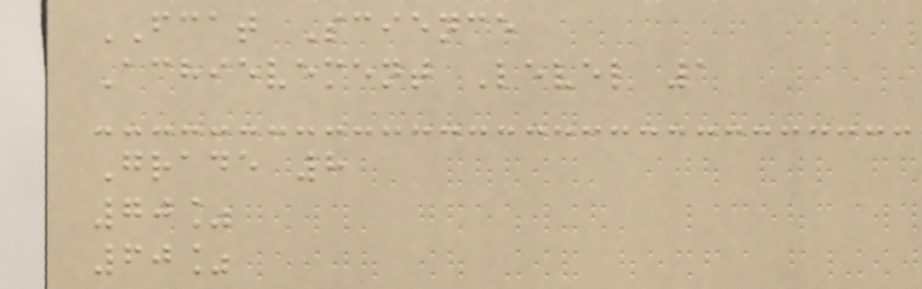FCAT Science
Achievement Level 1
Grade 8
70%
60%
